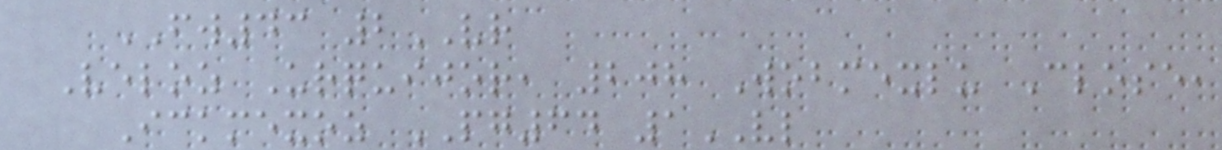FW43 2VR
Veloz Urquijor, 208 Wobmexlu Close,
Ickmexoz PG64 1VL
